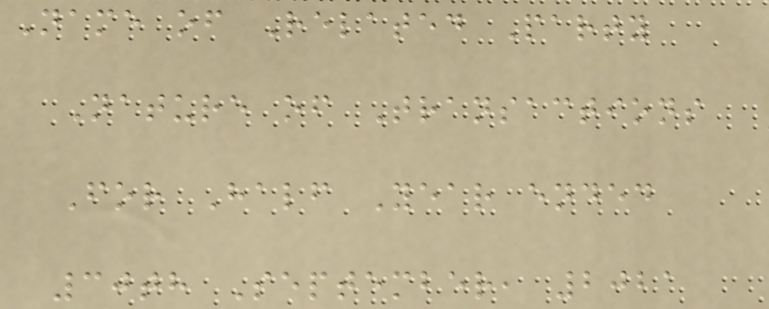Name of Related Party
Nature of Transactions
For Half Year ended
30th September, 2021
